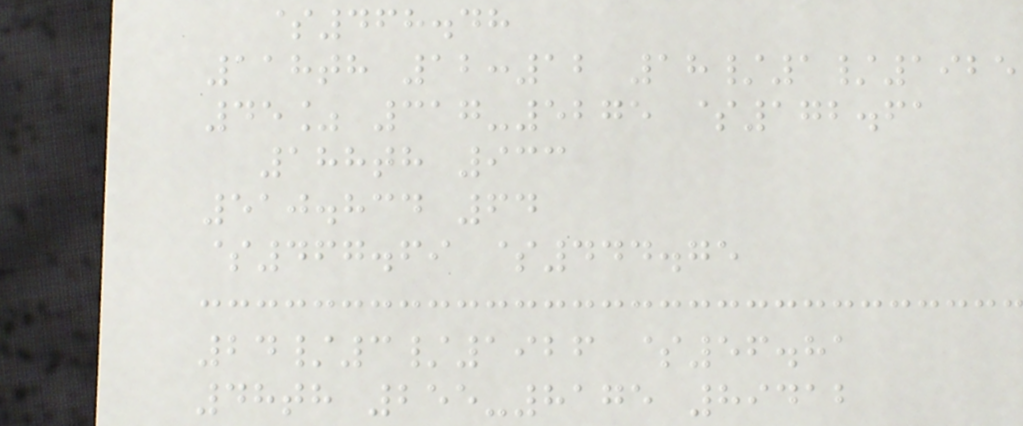$468.48
118th 12:12 18/1/1925
45% 317-5275 $172.61
188th 933
510.834 64
$467.69 $444.75
24/3/1926 $56.81
48th 255-8175 89412
